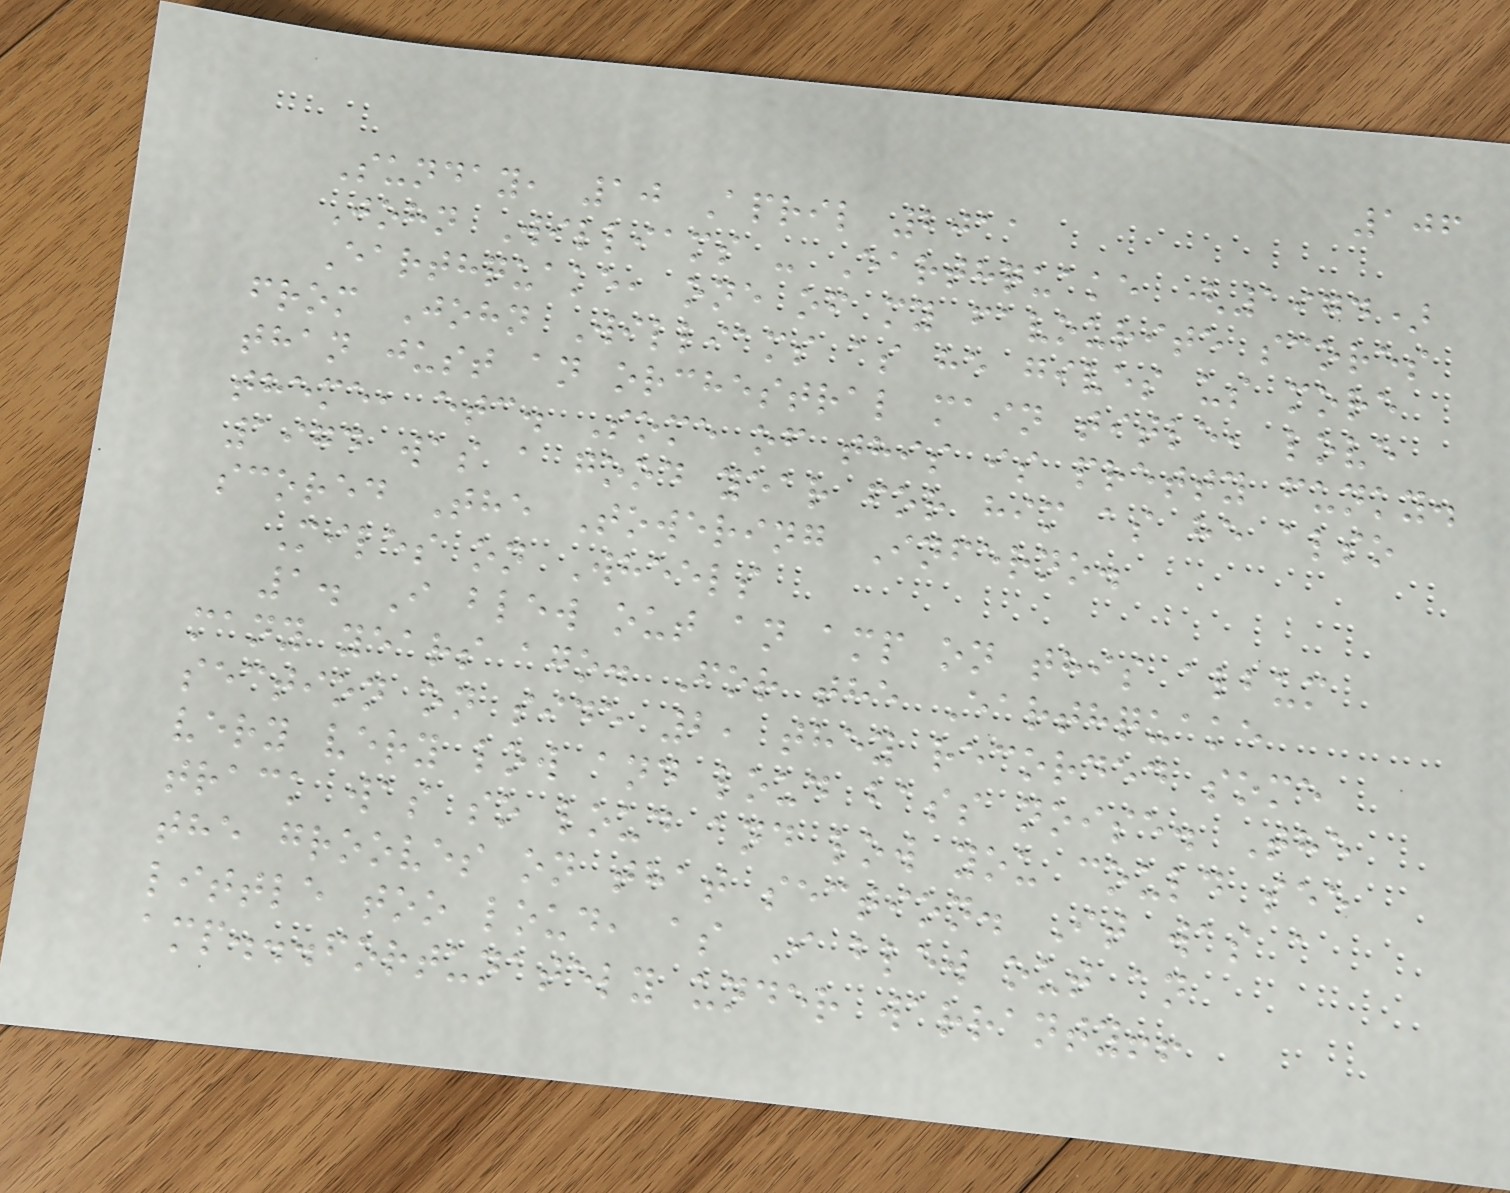106
Sunday, 10 April 2011
John Williams - Earthquake (1974)
Earthquake, one of my favourite scores
from John Williams as he gives us more
than just an orchestral main title, love
theme, etc. Some of this is pretty funky.
1974 was a good year for him as he also
scored The Towering Inferno.
Miles on Wheels
1. I blew out an amp on this album
many years ago. For the Earthquake
section on side 2, they recorded some
very very low and loud bass noise. The
track was so loud and low you could see
the grooves on that section. It was a
little too loud, as I blew out an
amp...fortunately under warranty!!
